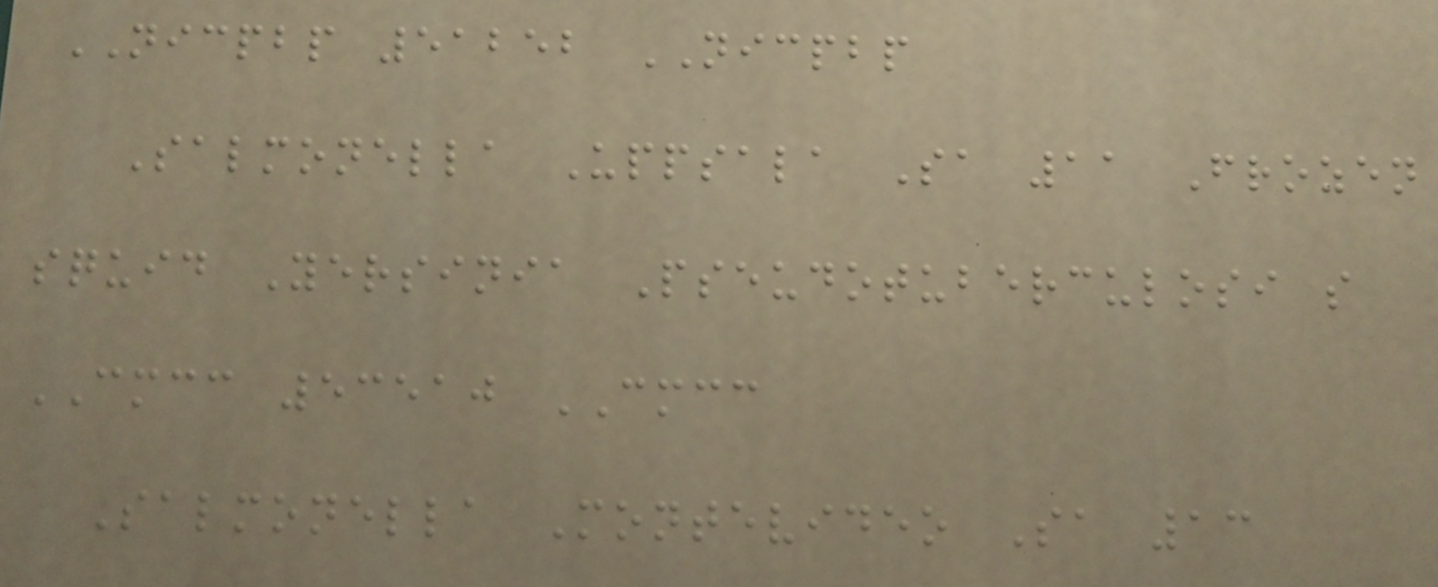NICPBP 51252 NICPBP
Salmonella Uppsala Sa 11 Frozen
squid Yersinia Pseudotuberculosi s
CMCC 53510 CMCC
Salmonella Montevideo Sa 13
